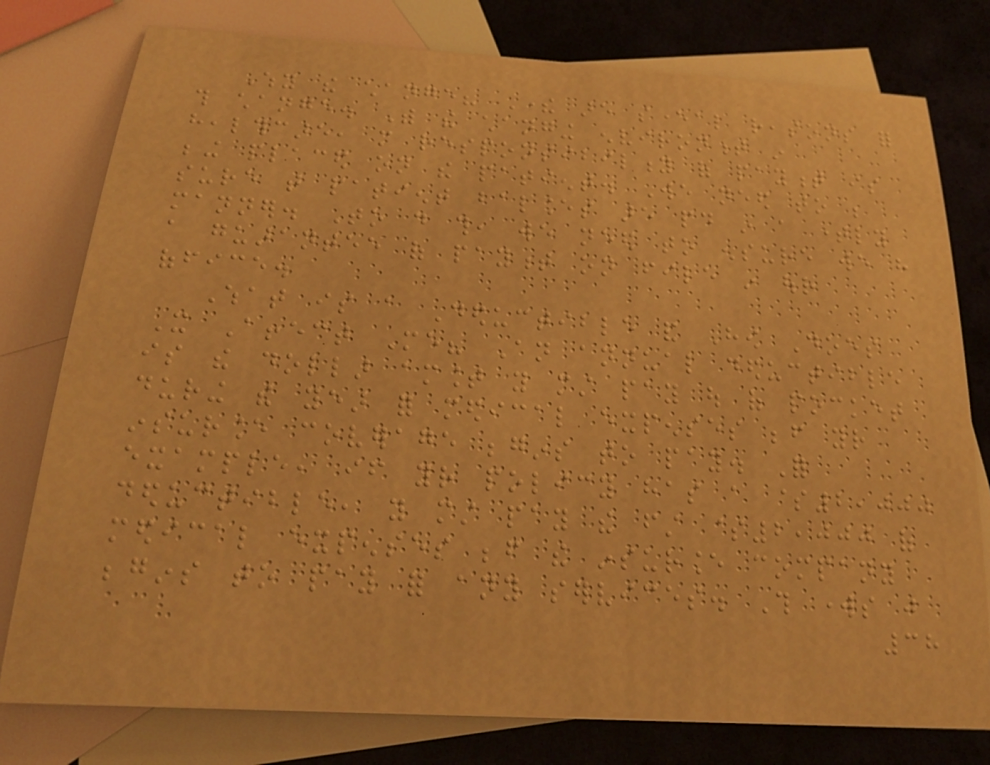Why the change? There are several reasons for
this change. With the changing environment in
healthcare, more responsibility of payment is
being placed on the patient. We need to be
sure that patient balances are paid in a timely
manner. To do this, we need to ensure we have
a guarantee of payment on file in our
office.
What is a Deductible and How Does
It Affect Me? An annual deductible
is the dollar amount you must pay out of pocket
during the year for medical expenses before your
insurance coverage begins to pay. For
example, if your policy has a $2,000
deductible, you must pay the first $2,000 of
medical expenses before the insurance company
begins to pay for any services. This works just
38
